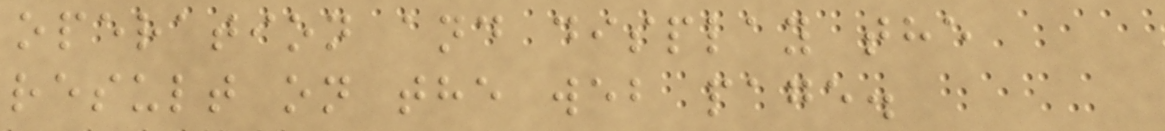operation and display the
result on the web page.
